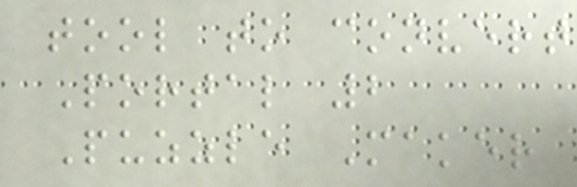tool to convert
Portal 2
Puzzle Maker
